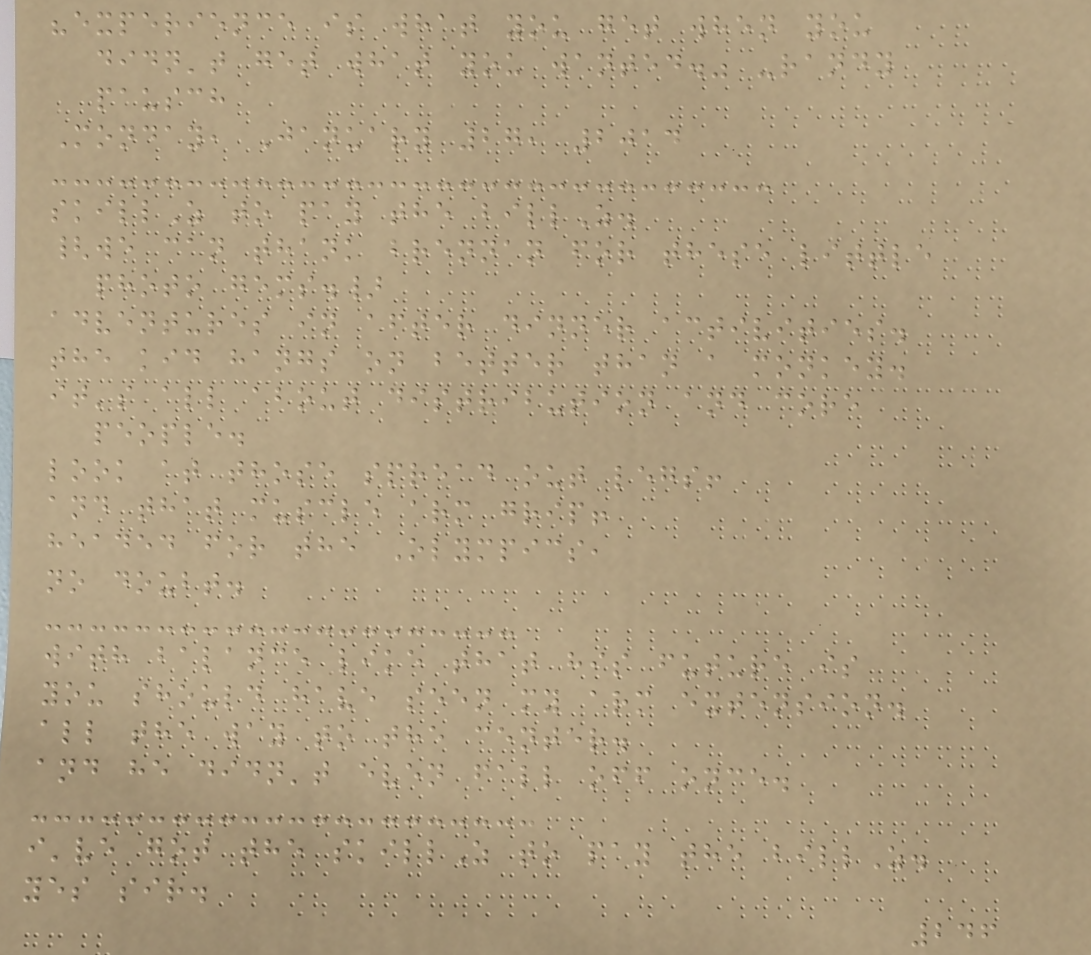"experience is what you get when you
didn't get what you wanted." -randy
pausch
Monday, January 27, 2014
skillZ to pay the billZ.
{we can thank brennan for these little
photo gems.}
adventures in after dinner activities.
the kid hangs on better than a monkey.
it's all about distribution and core
people.
look at those spread out legs!
and that muscle arm grip!
headed for the Olympics,
no doubt.
with balance like that his future is
you should have seen my arm extension.
all the way to the center.
and he didn't even fall off once.
i've got the skillZ to pay the billZ.
yes sir.
246
